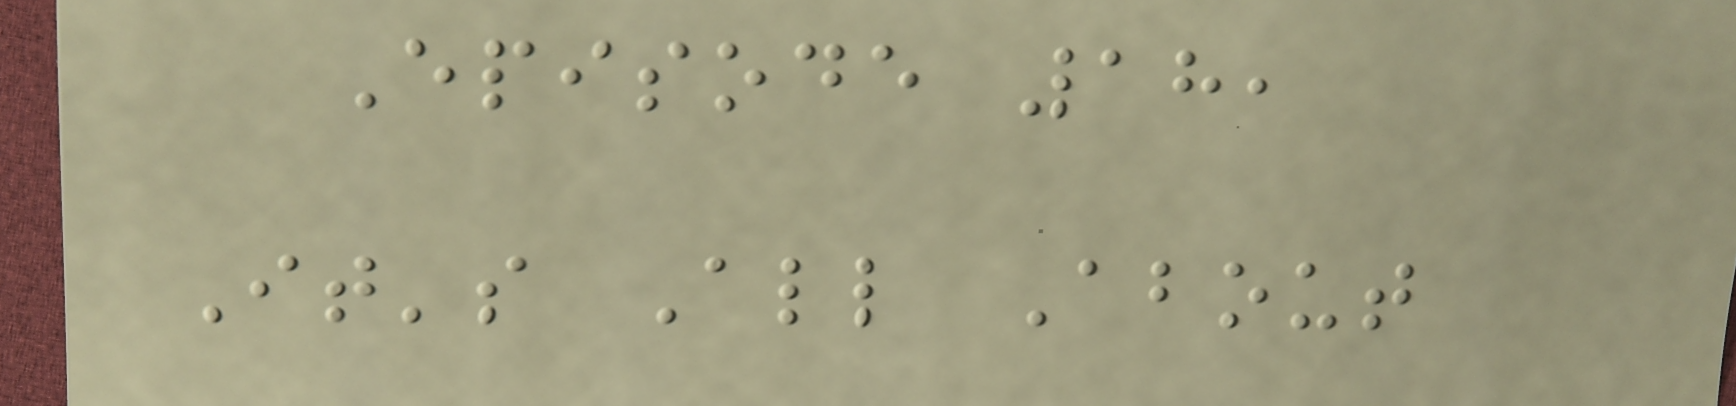Episode 18,
It's All About
